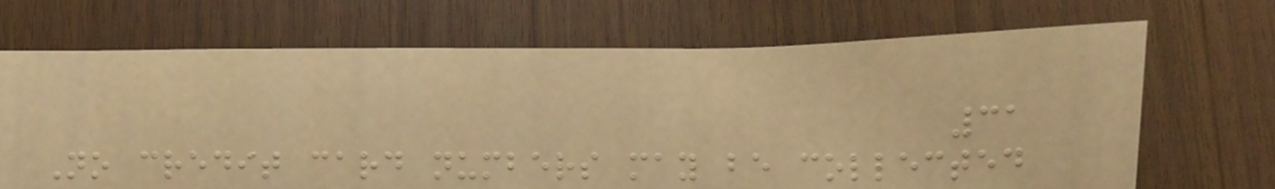31
No credit card numbers may be collected
